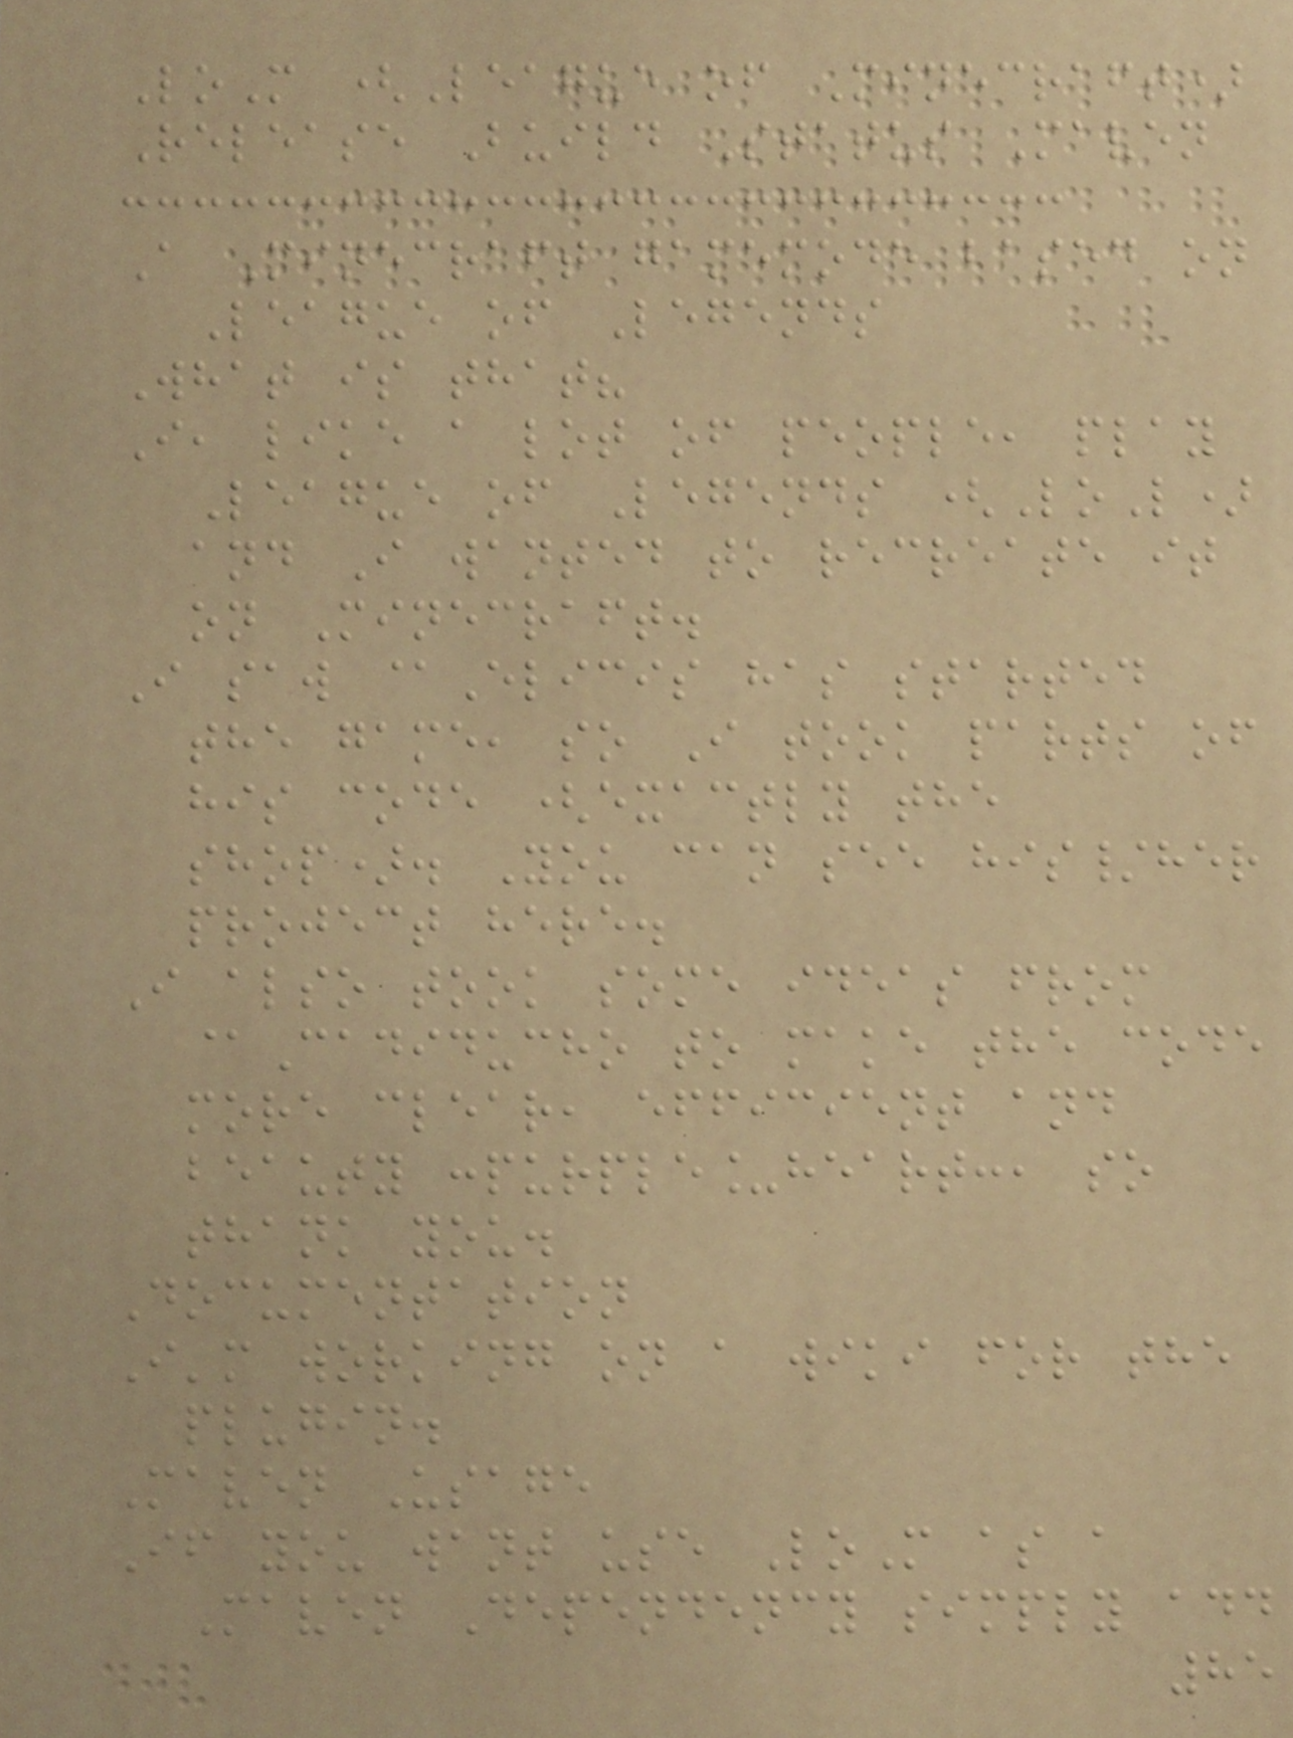LoM (League of Minecraft)
Release Build Status Maven
A Minecraft gamemode based on
League of Legends
What is that?
I, like a lot of people, play
League of Legends (LoL)
and I wanted to recreate it
on Minecraft.
I saw @Elicis has started
the game, so I took parts of
his code (exactly the
shop). You can see his/her
project here.
I also took some ideas from
@Cadiducho to make the code
more clear, efficient and
beauty :purple_heart:, so
thank you.
Documentation
I'm working on a wiki for the
plugin.
Maven Usage
If you want use LoM as a
Maven Dependency simply add
85
